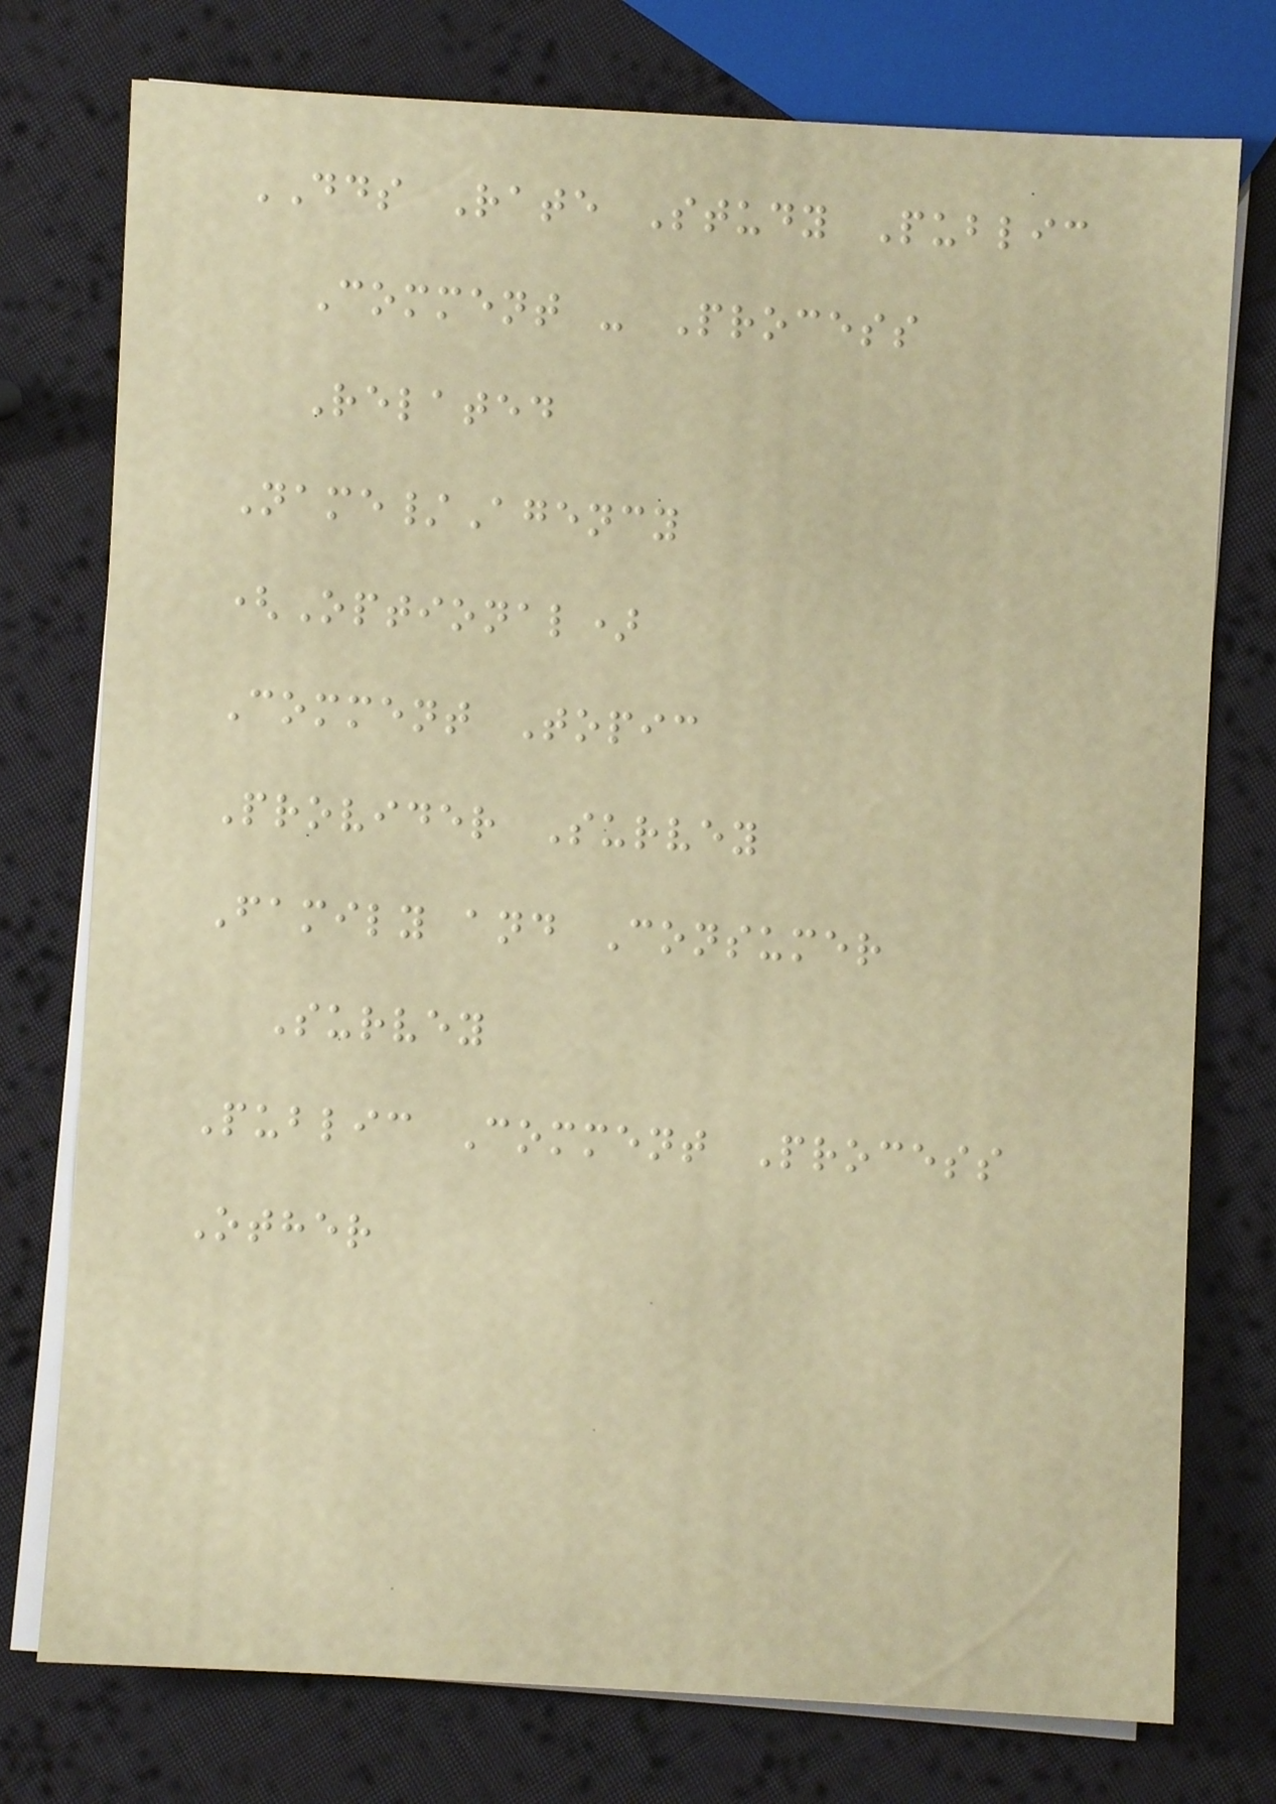DDS Rate Study Public
Comment - Process
Related
Name/Agency
(Optional)
Comment Topic
Provider Survey
Family and Consumer
Survey
Public Comment Process
Other
